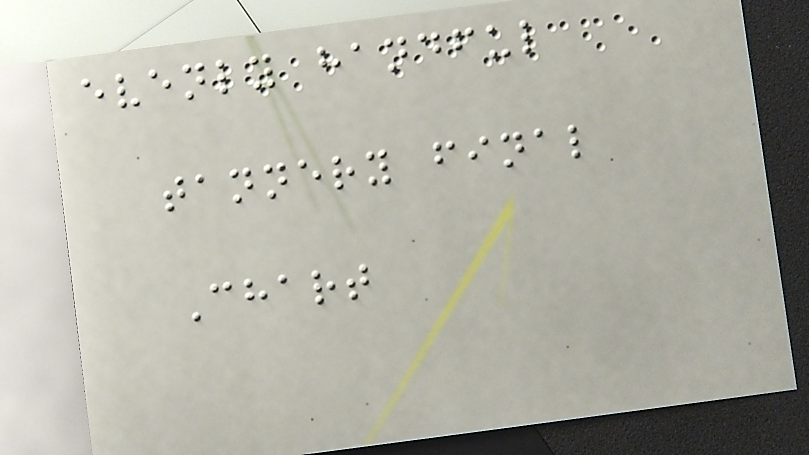evenly handful
tannery final
Chart
